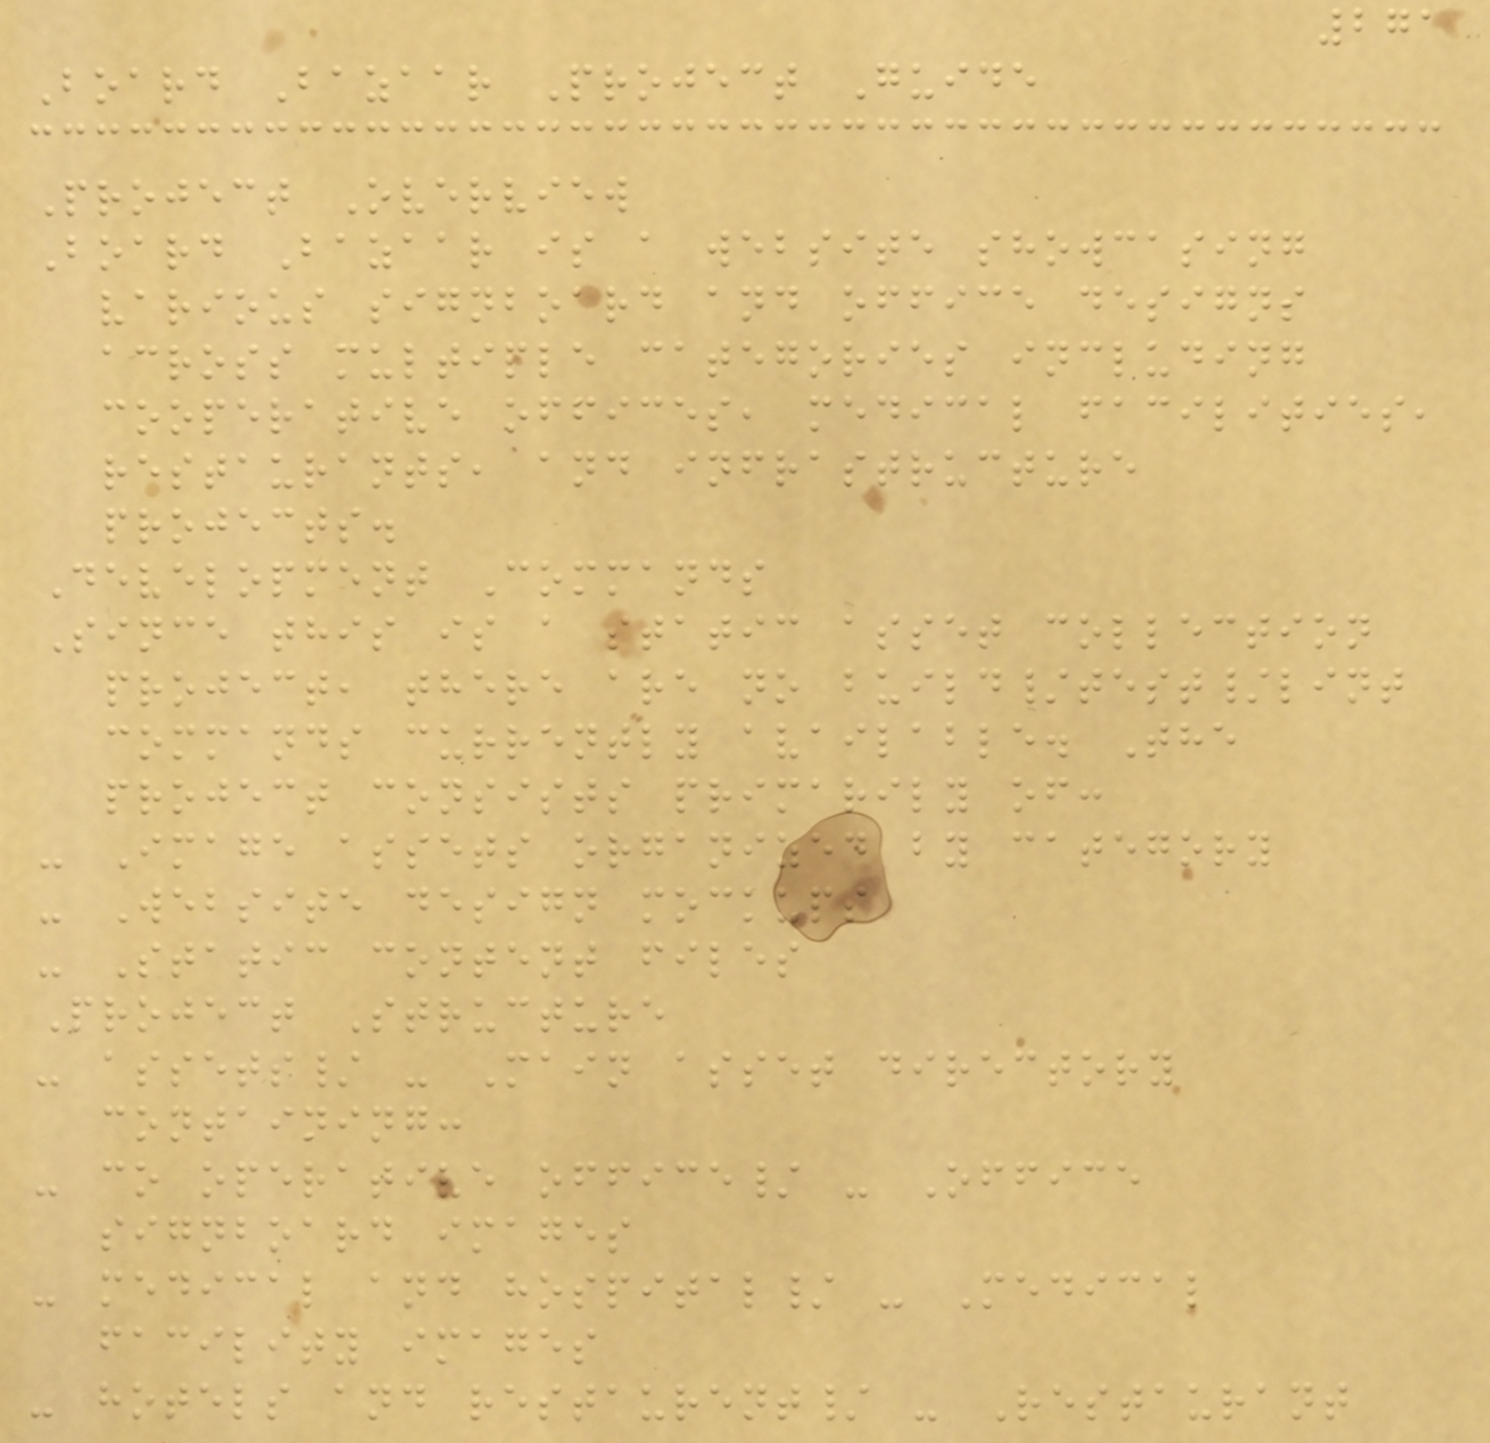271
Board Bazaar Project Guide
Project Overview
Board Bazaar is a website showcasing
various signboard and office designs
across multiple categories including
cooperative offices, medical facilities,
restaurants, and infrastructure
projects.
Development Commands
Since this is a static asset collection
project, there are no build/test/lint
commands currently available. The
project consists primarily of:
- Image assets organized by category
- Website design mockups
- Static content files
Project Structure
- assets/ - Main asset directory
containing:
- co operative office/ - Office
signboard images
- medical and hospital/ - Medical
facility images
- hotels and restaurent/ - Restaurant
